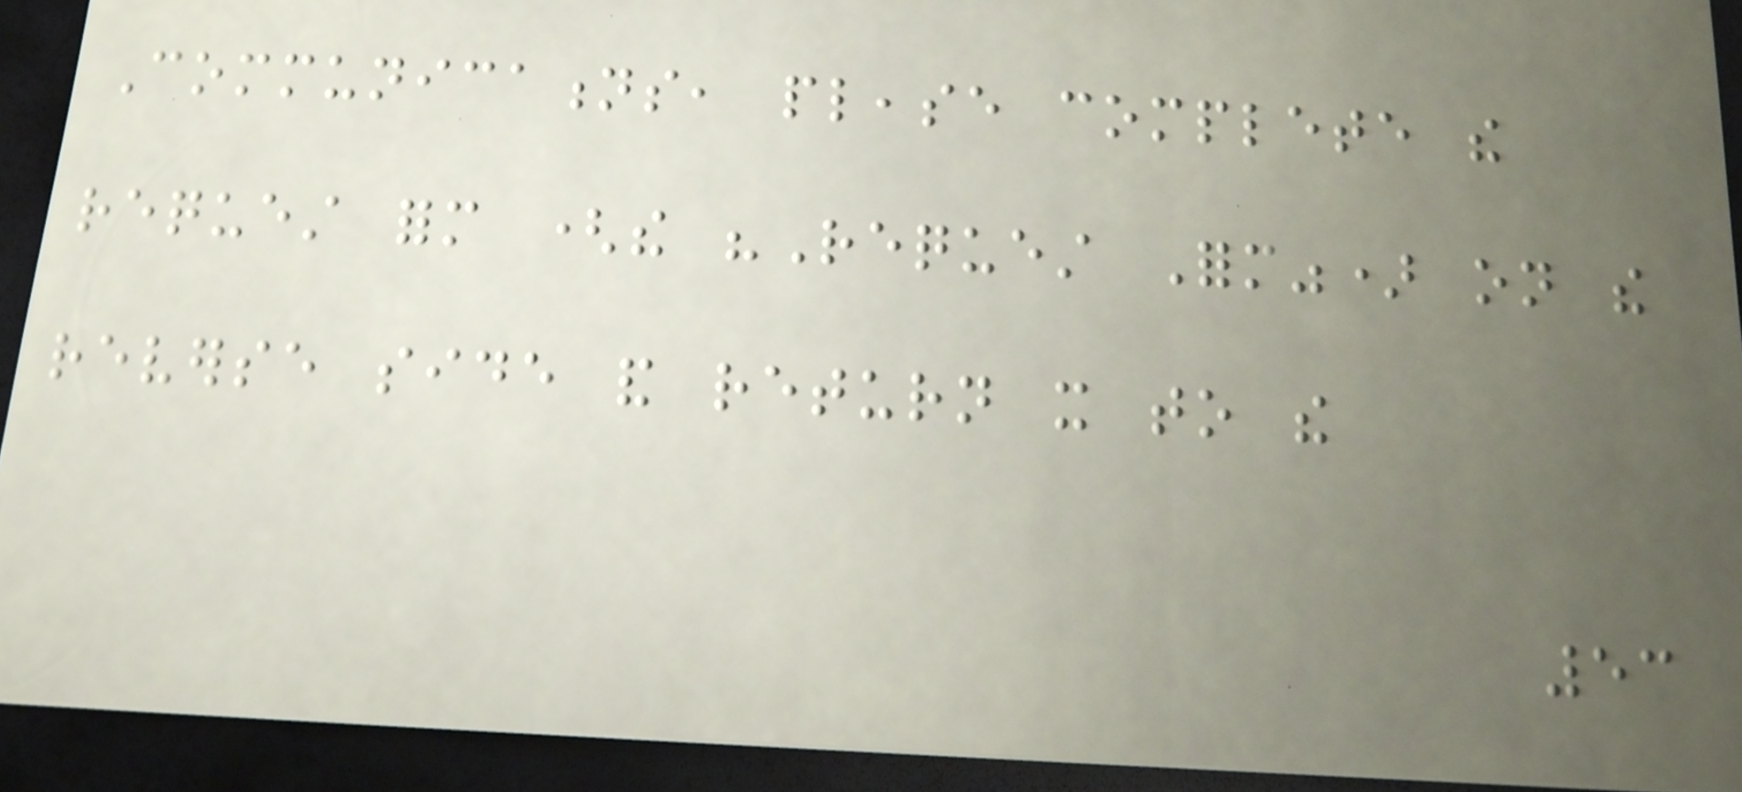Communications, please complete the
request form (the "Request Form") on the
reverse side and return it to the
53
